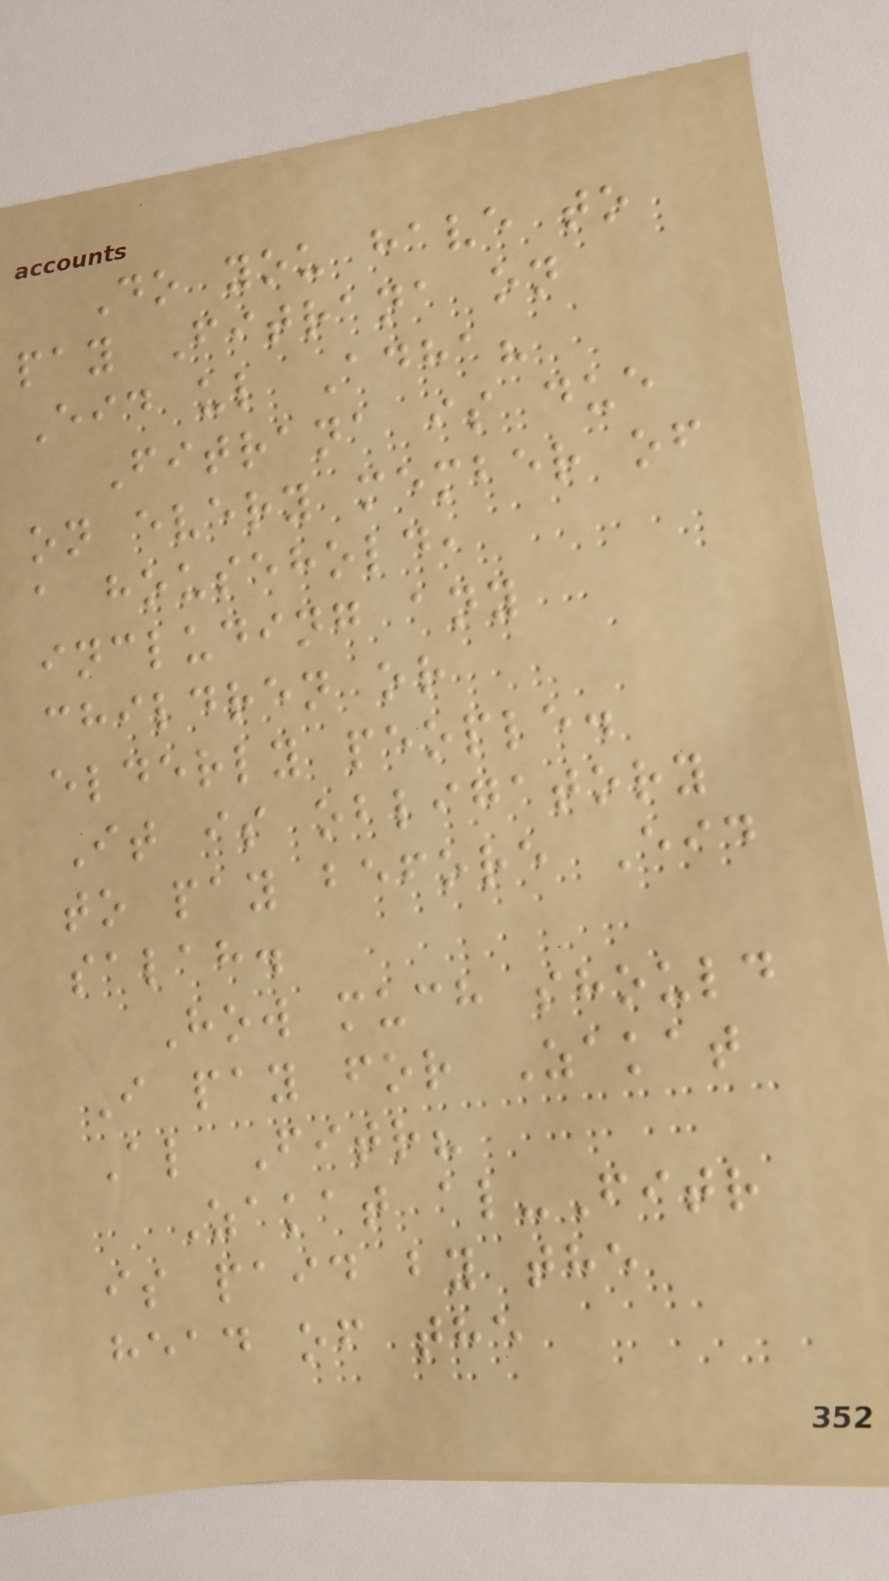Do you have to
pay Fitrana on
Eid ul Adha?
Fitrana is due
on every member of
a household,
including any
children or
elderly people.
It is obligatory
to pay before Eid
salah.
How much should
I pay for Zakat
Al Fitr?
Zakat al-Fitr
is paid by the
head of the
